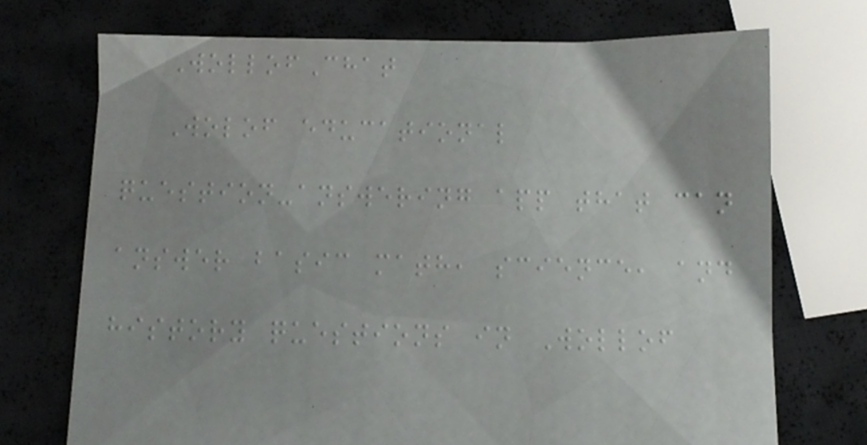WollofChat
Wolof educational
question-answering app that can
answer basic math, science, and
history questions in Wollof
